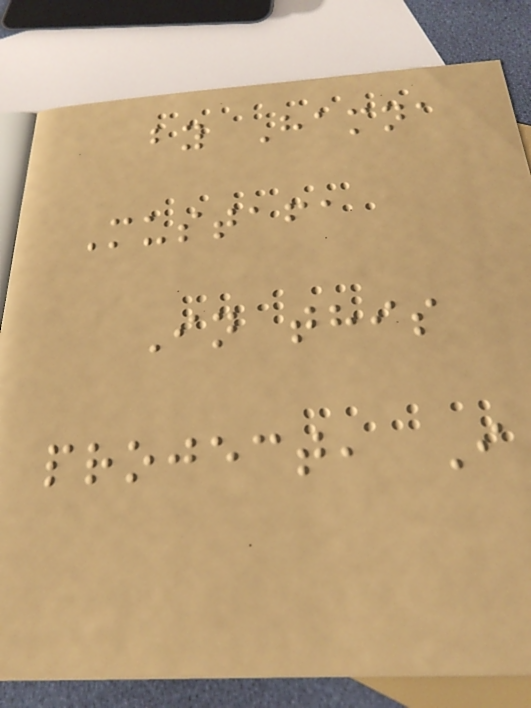by Hamna
Mustafa
In this
project, I
